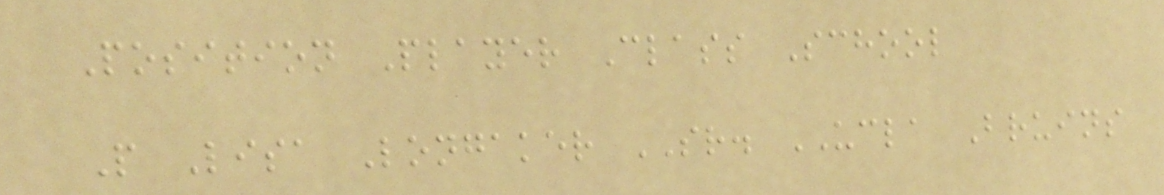Position Player Class School
P Lisa Longaker SR. UCLA Bruins
